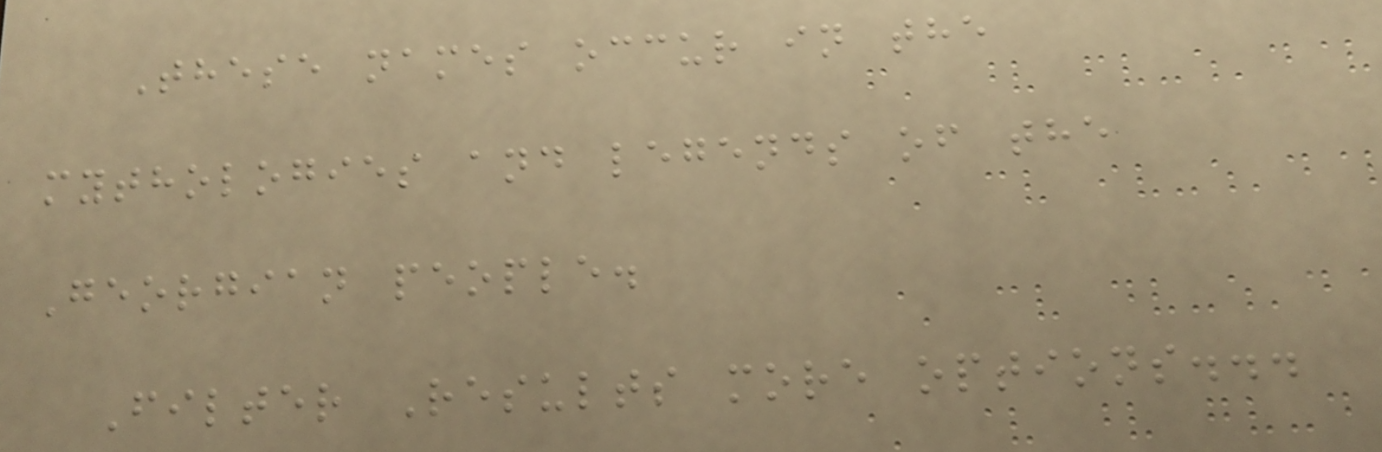These names occur in the
mythologies and legends of the
Georgian people.
Filter Results more options...
